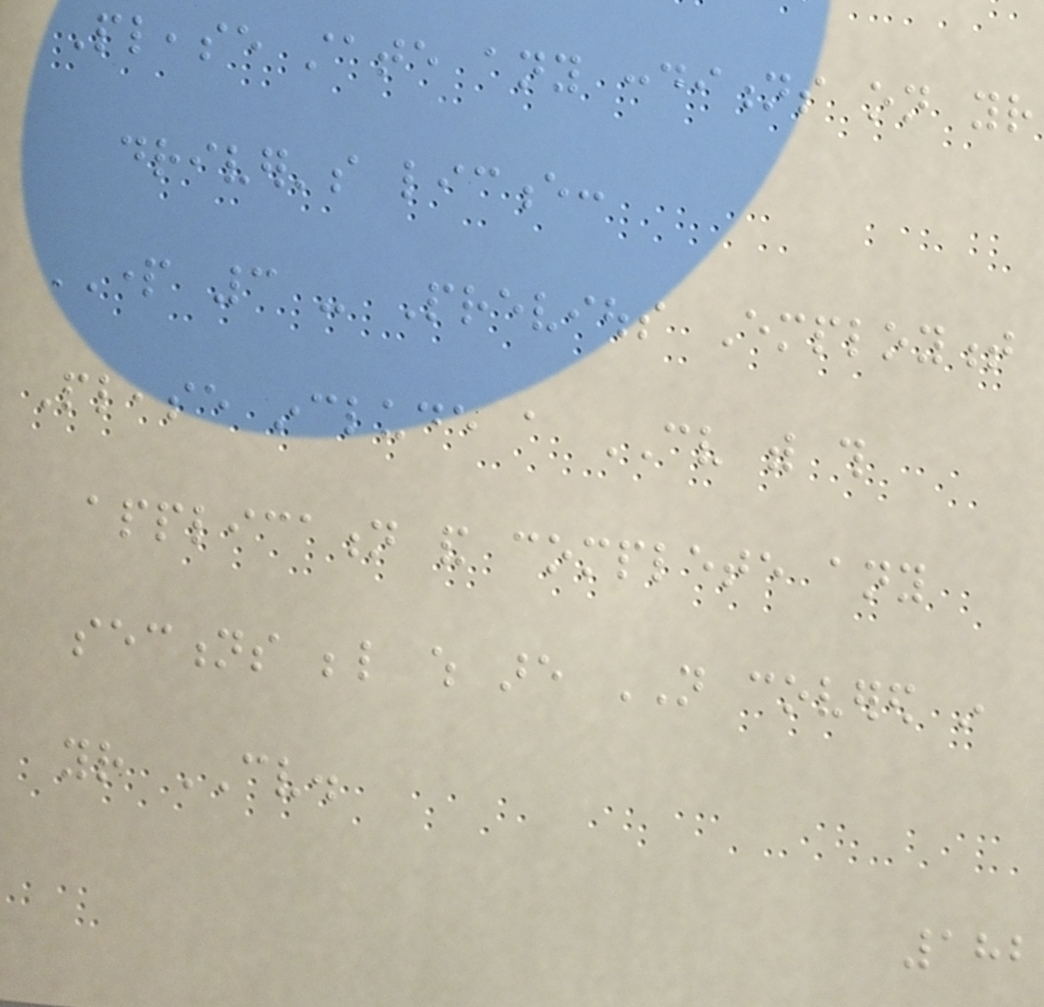Please state any conditions on your
driver's licence:
PART 3 - Previous Employment
Please include a CV with this
application and complete any
sections below which are NOT covered in
your CV.
182
